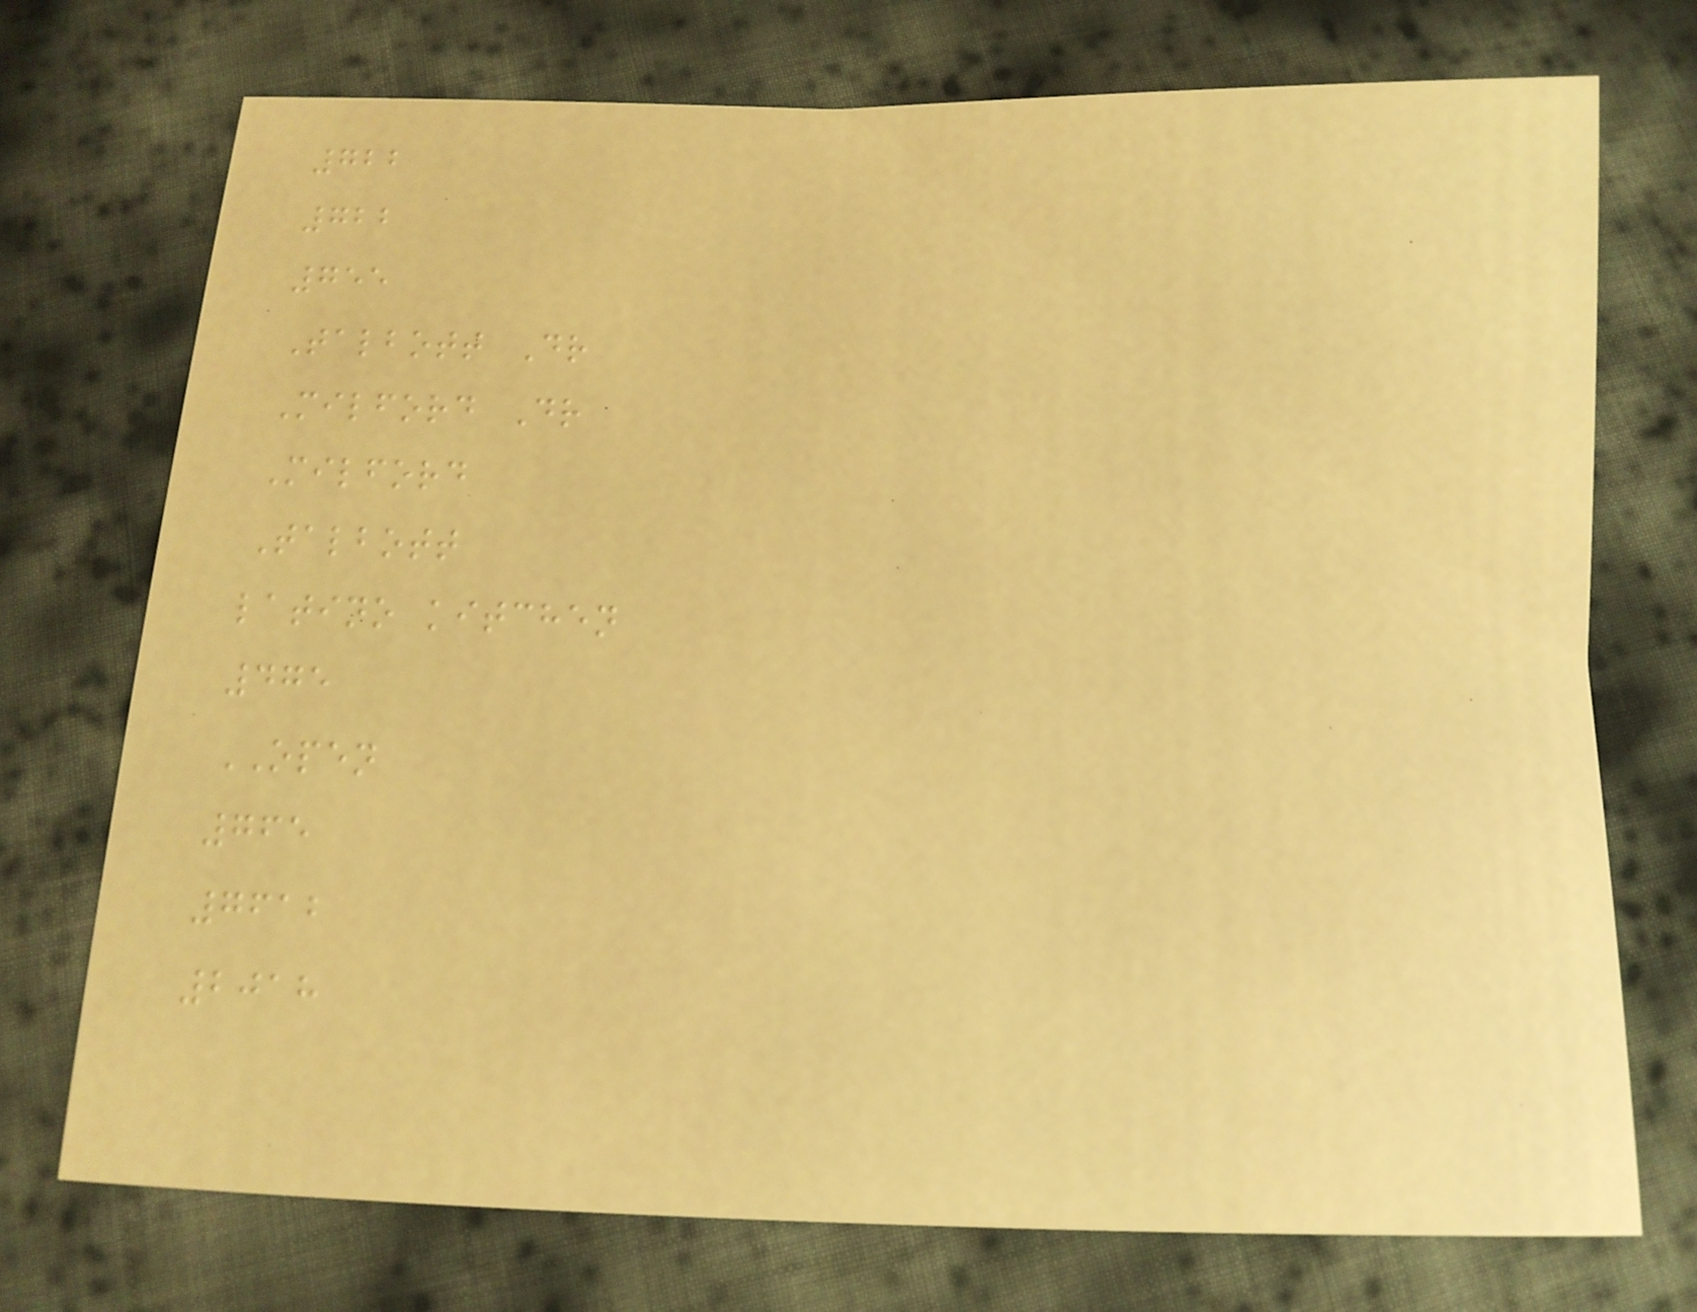722
722
755
Talbott Dr
Milford Dr
Milford
Talbott
latino kitchen
475
OPEN
765
7612
2018
